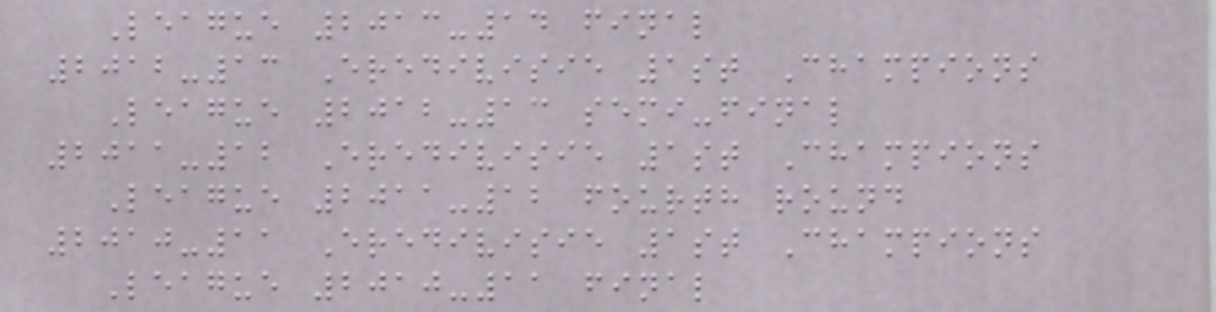League 2013-14 final
2012-13 Eredivisie 1st Champions
League 2012-13 semi-final
2011-12 Eredivisie 1st Champions
League 2011-12 fourth round
2010-11 Eredivisie 1st Champions
League 2010-11 final
